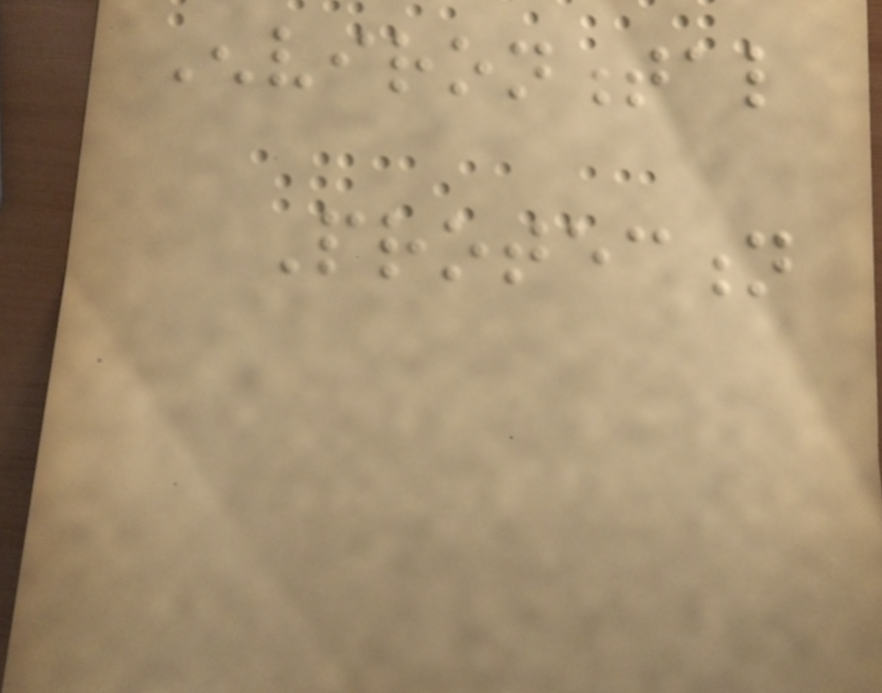Environmental
Protection
